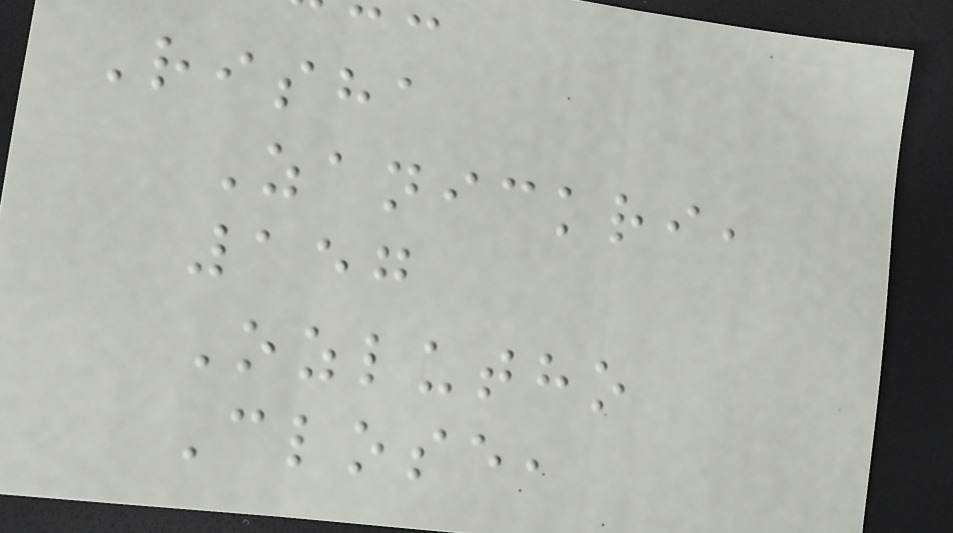Risha
Zanickri,
157
Ozlutho
Close,
